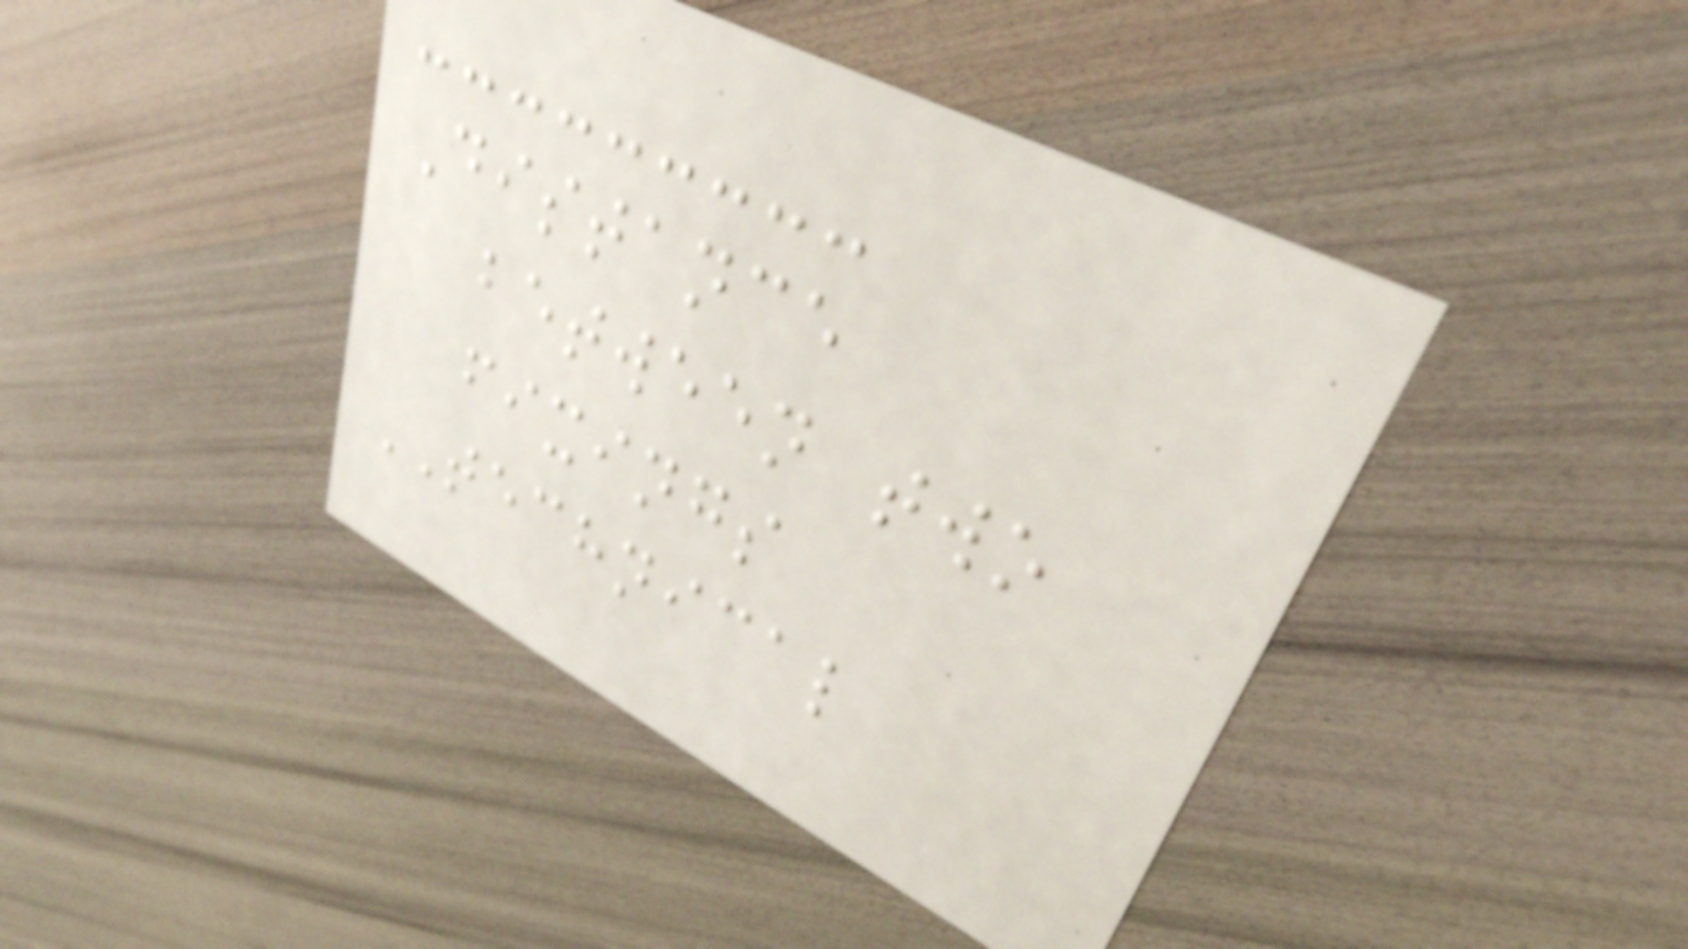Distance
between two
fixings
TECHNICAL
